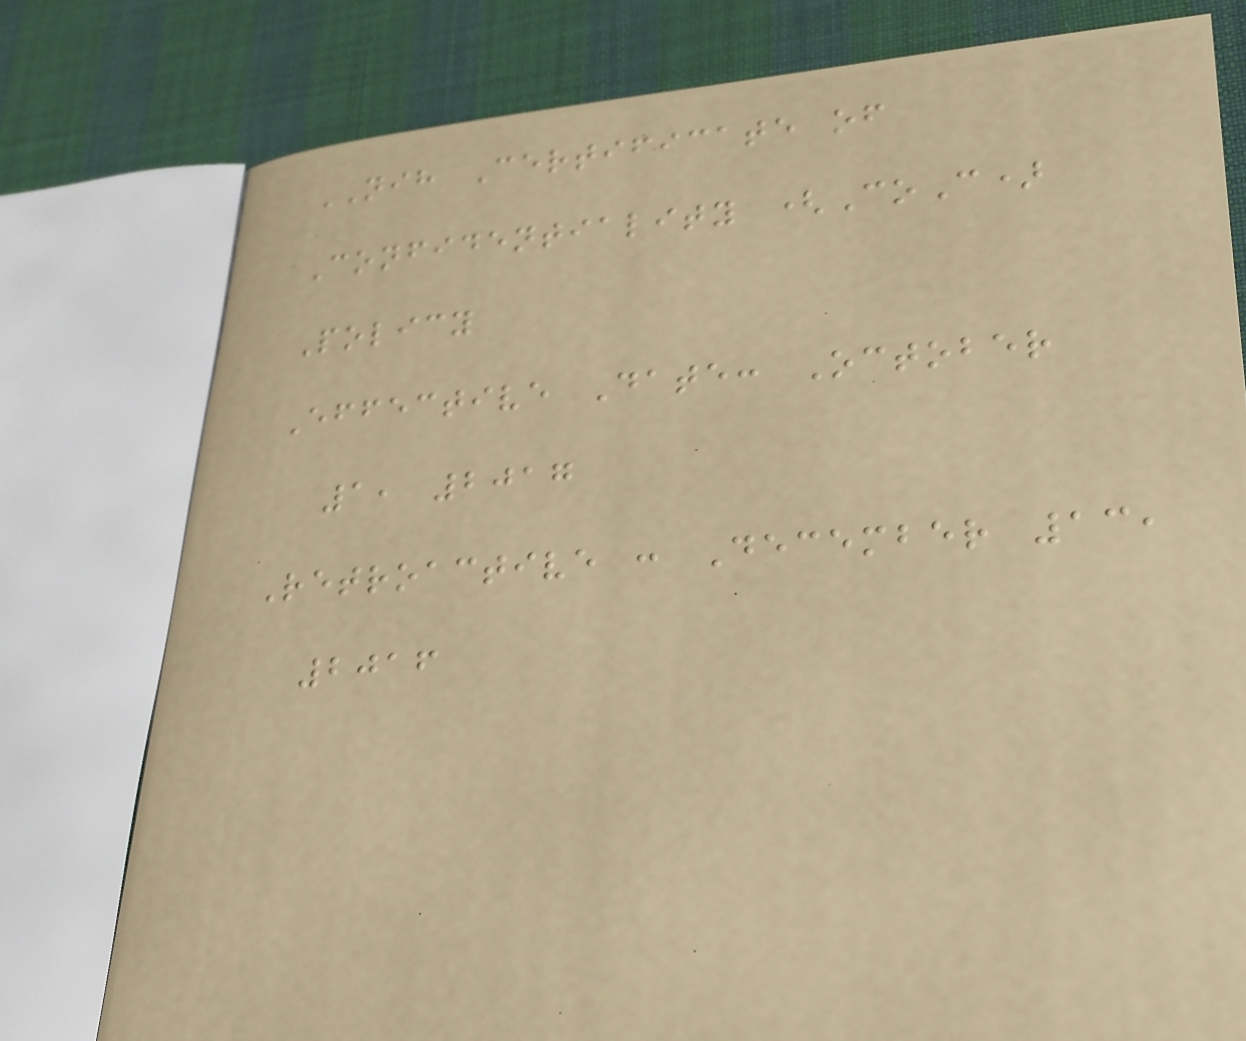NIH Certificate of
Confidentiality (CoC)
Policy
Effective Date: October
1, 2017
Retroactive : December 13,
2016
